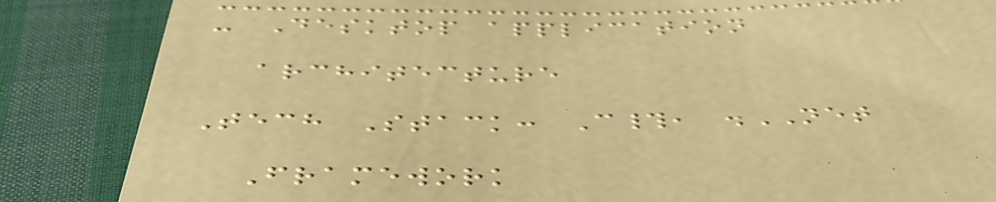- Desktop application
architecture
Tech Stack: C#, .NET
Framework
